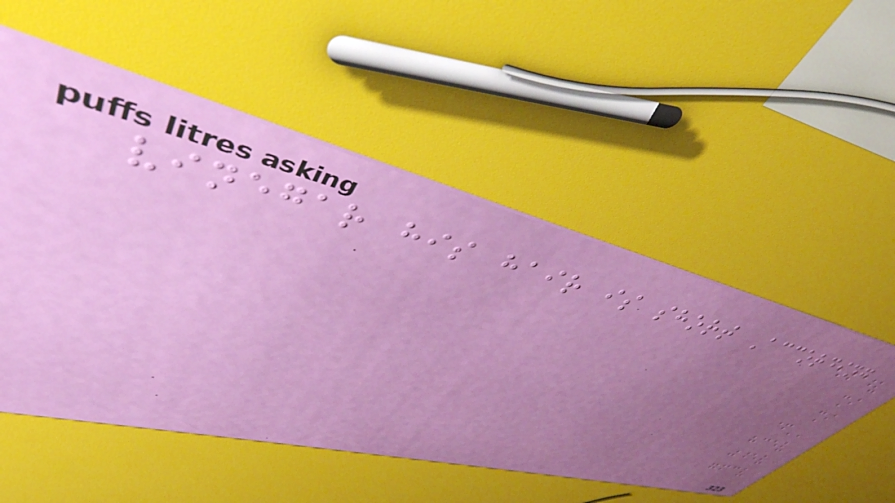vinegar his hair is short According
